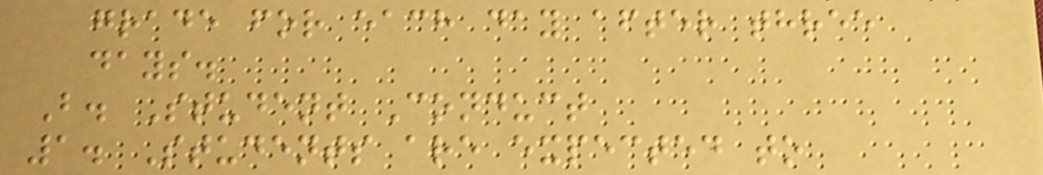grade for each day after three
days.
B. Student Conduct
1. Students are expected to
